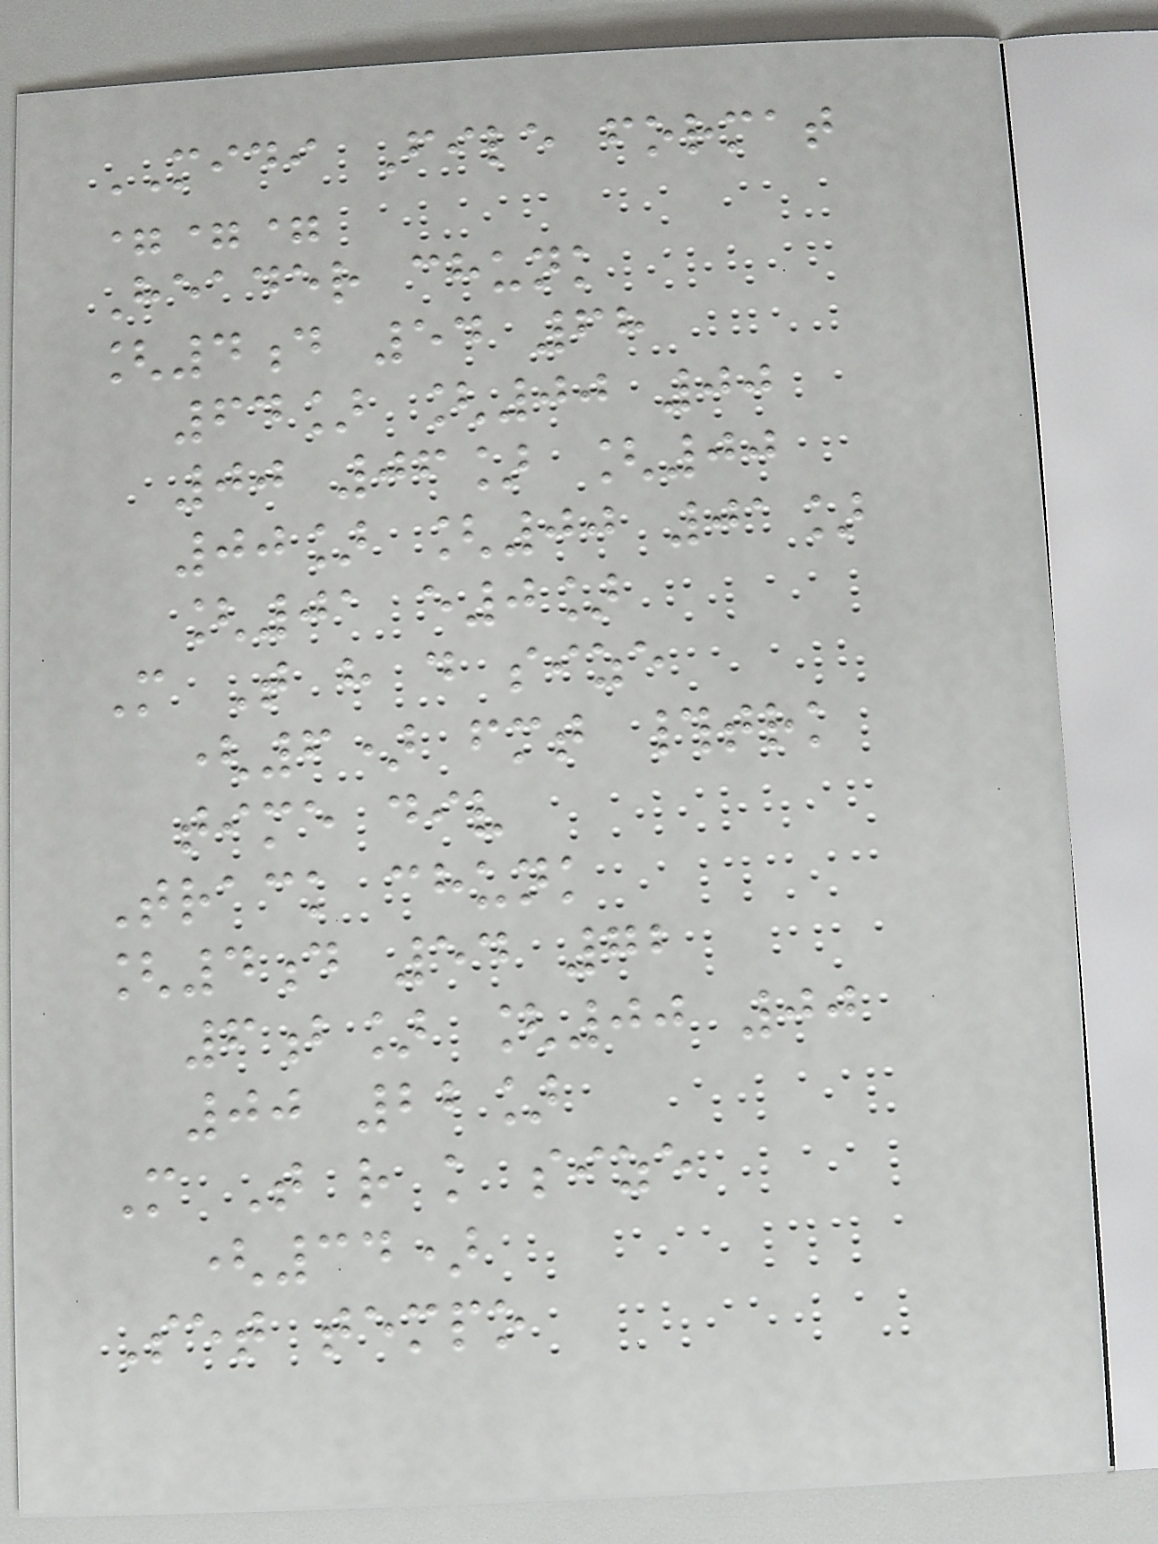MIDI File format
===
Header chunk
[4d 54 68
64] [00 00
00 06] [00
00] [00 01]
[01 e0]
M T h d size
(6) fmt #trk
time div
Track chunk
[4d 54 72
6b] [00 00
00 22]
M T r k size
(34)
Set tempo
